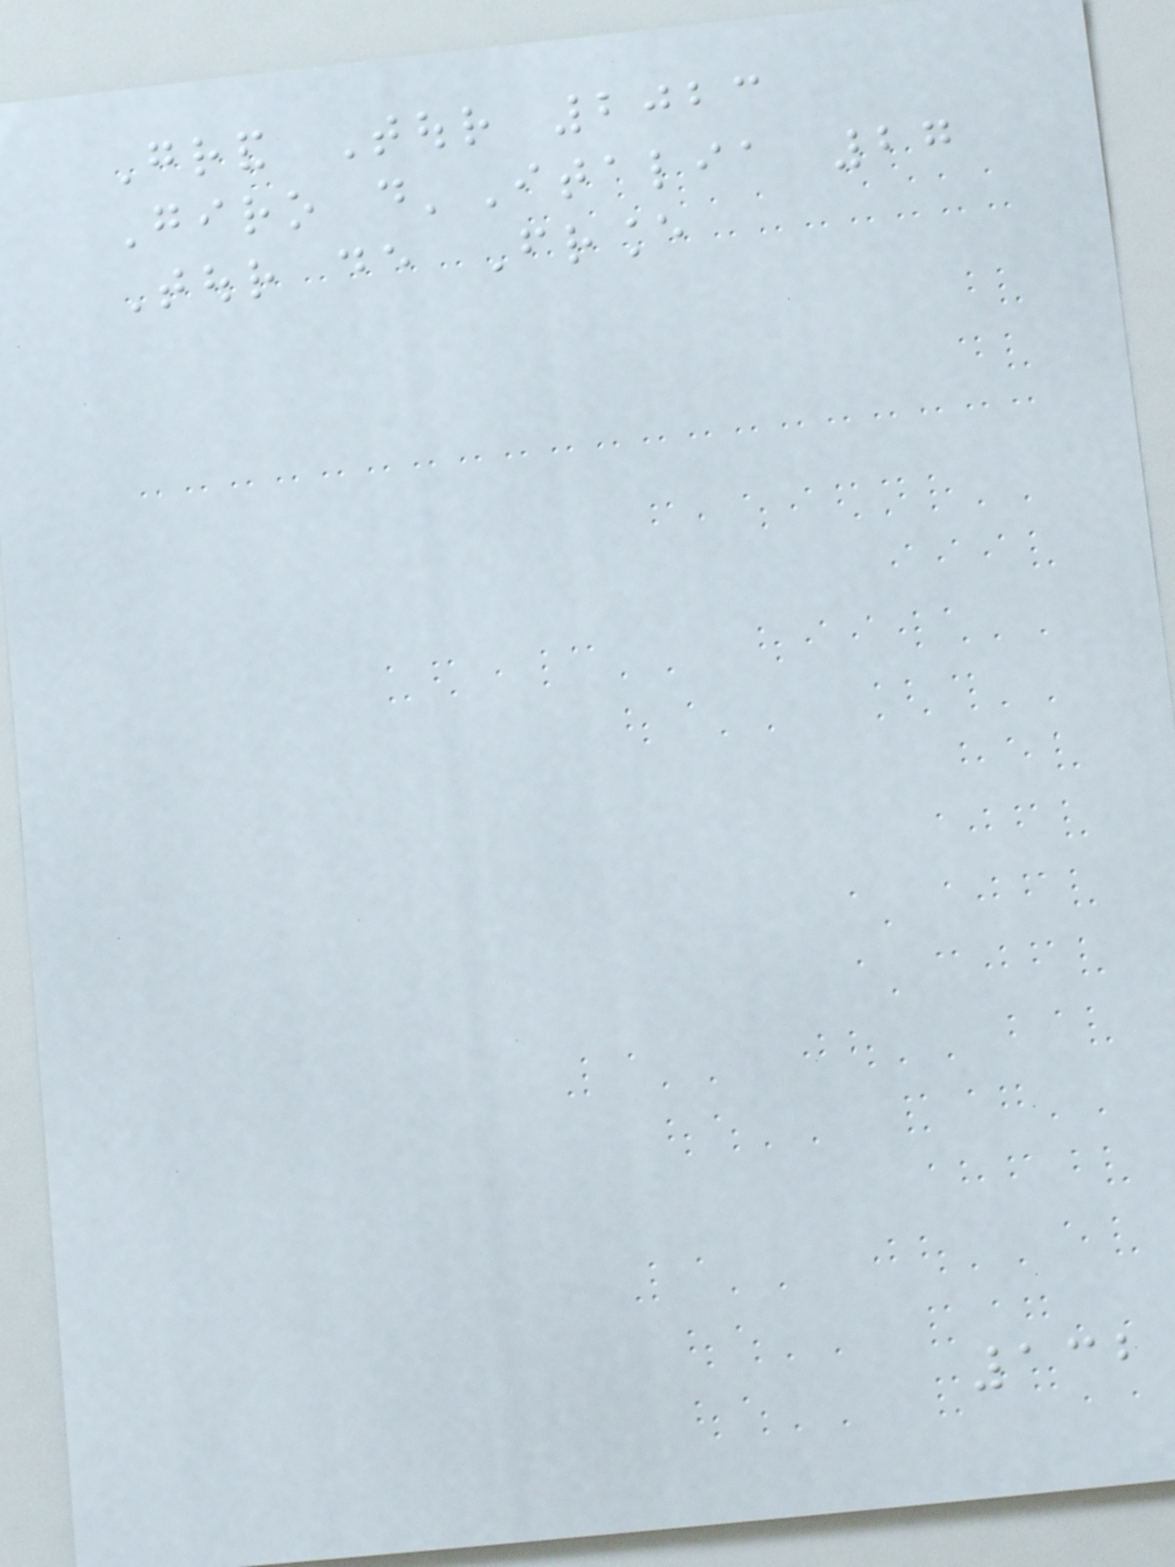Grand Tour 2023
Giro d'Italia 27
Tour de France
132
